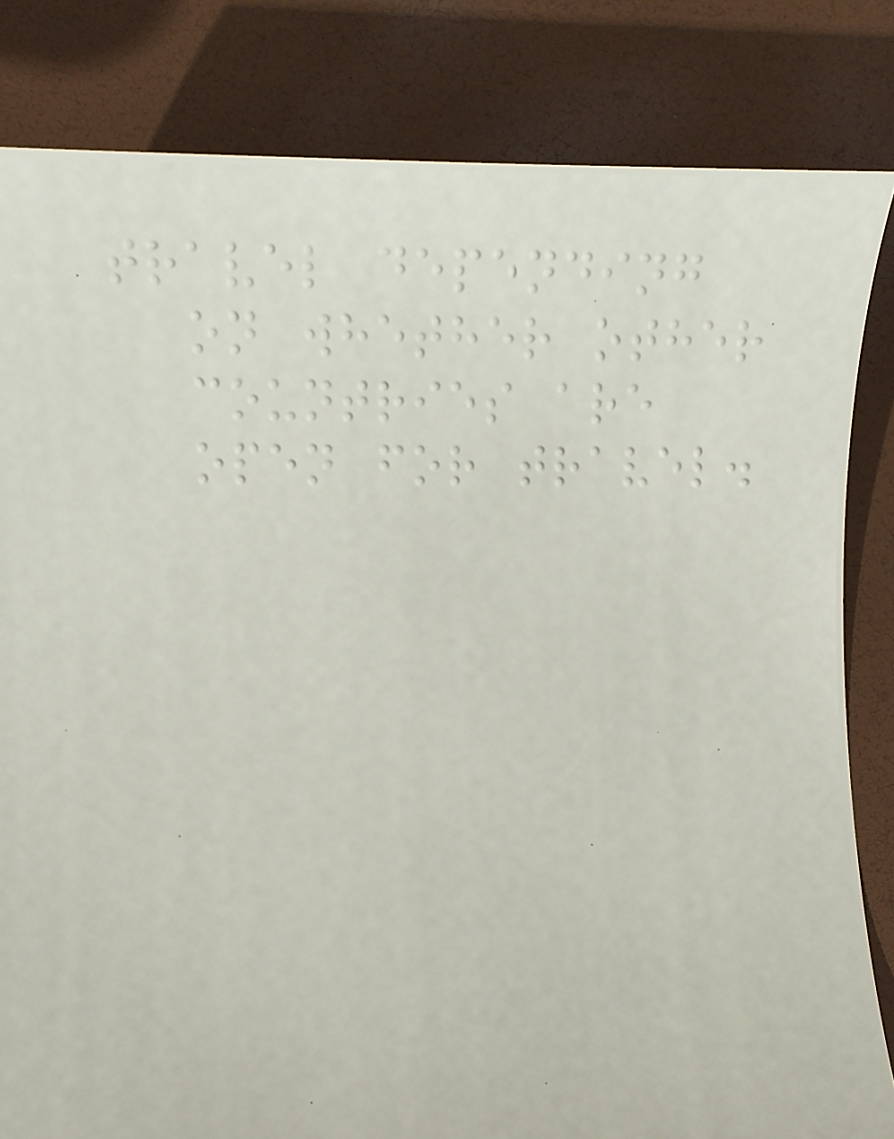travel depending
on whether other
countries are
open for travel.
